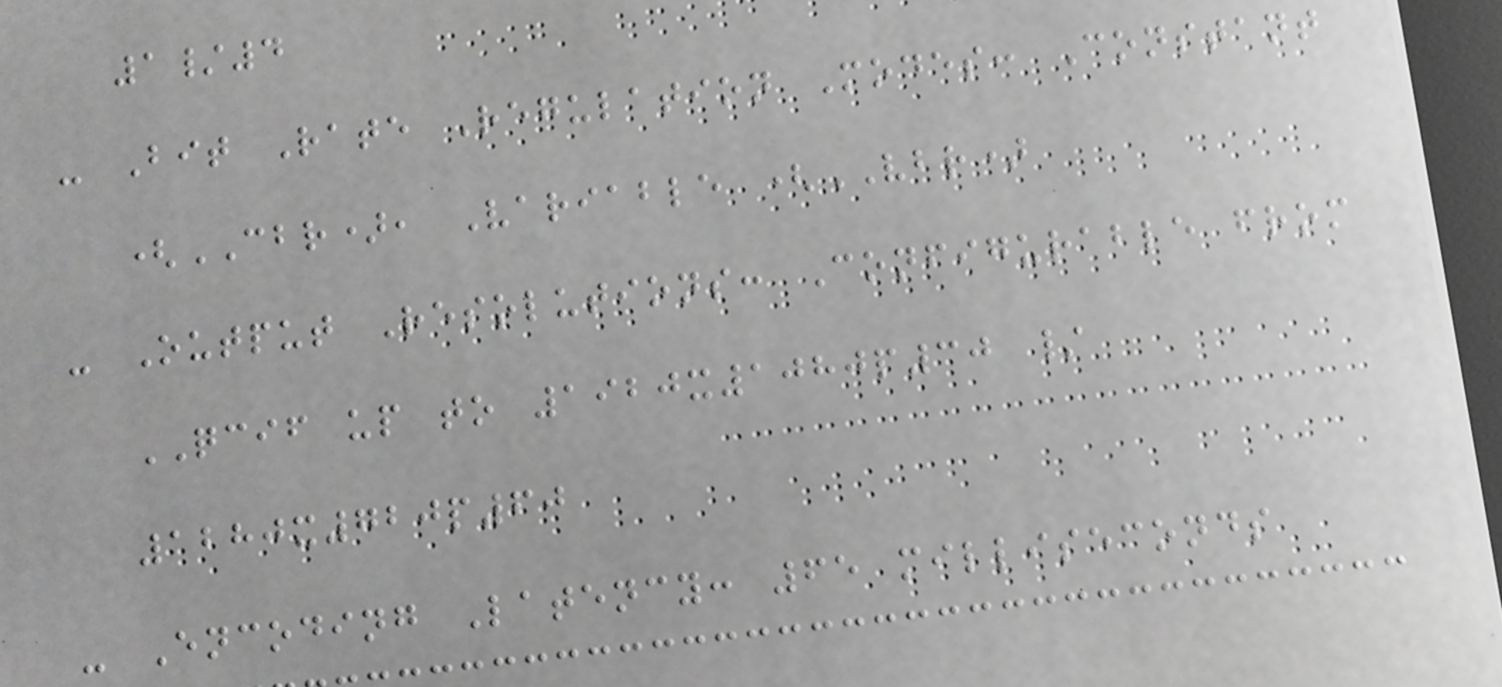1/4
- Bit Rate Regulation Modes: Constant
(CBR), Variable (VBR)
- Output Resolutions: Configurable from
QCIF up to 1920x1080p30 /
1280x720p60
- Encoding Latency: 65 milliseconds
